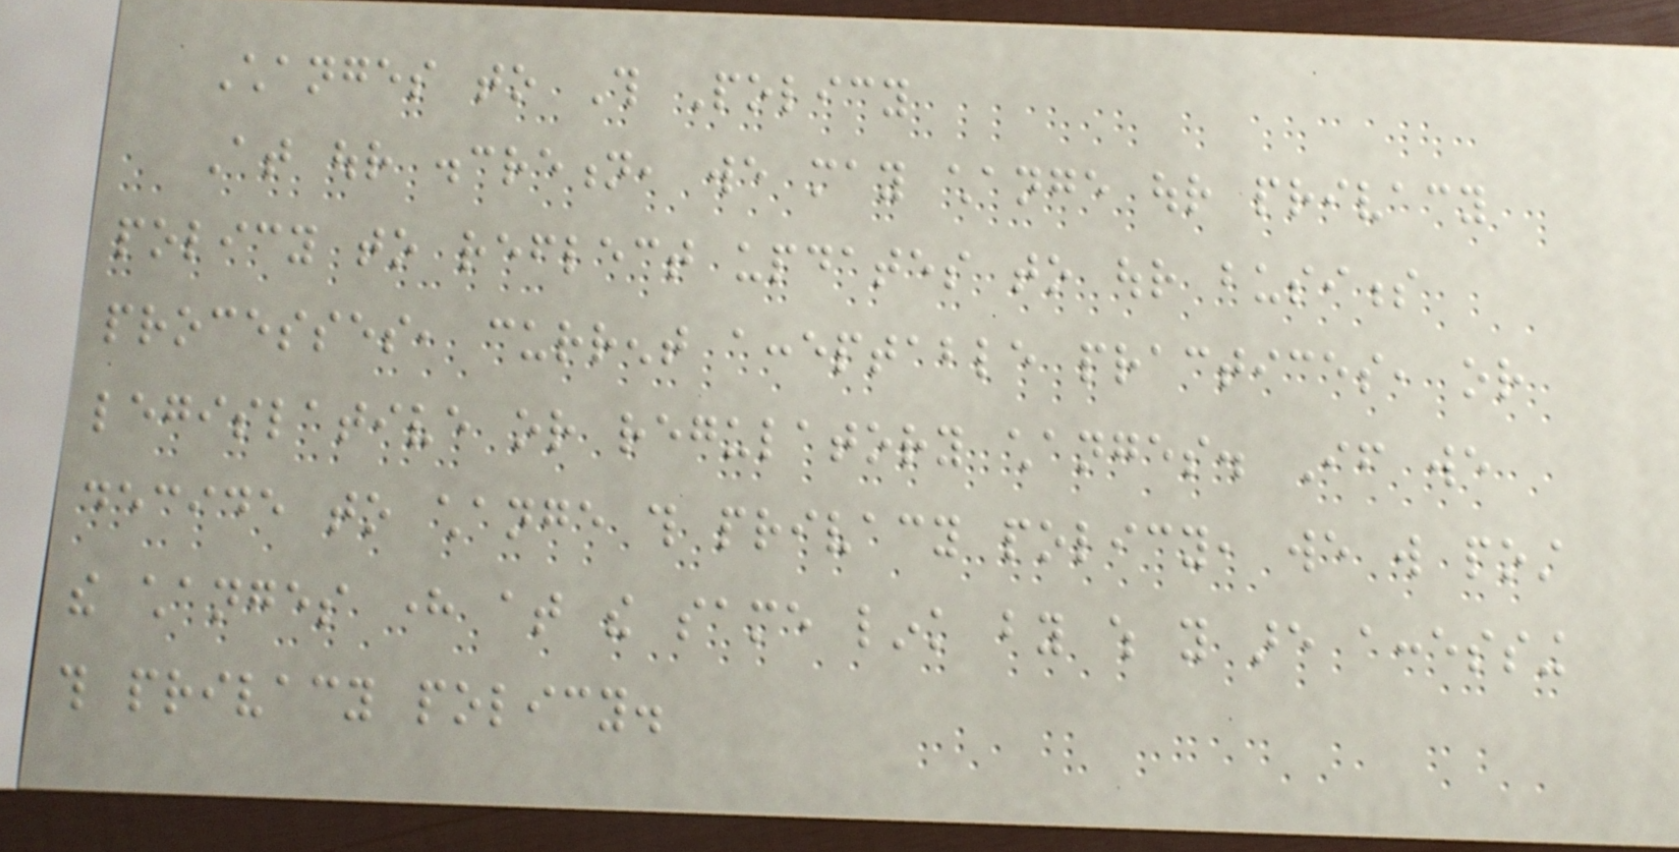Changes to This Policy
At our discretion, we may change our privacy
policy to reflect updates to our business
processes, current acceptable practices, or
legislative or regulatory changes. If we
decide to change this privacy policy, we will post
the changes here at the same link by which you are accessing
this privacy policy.
